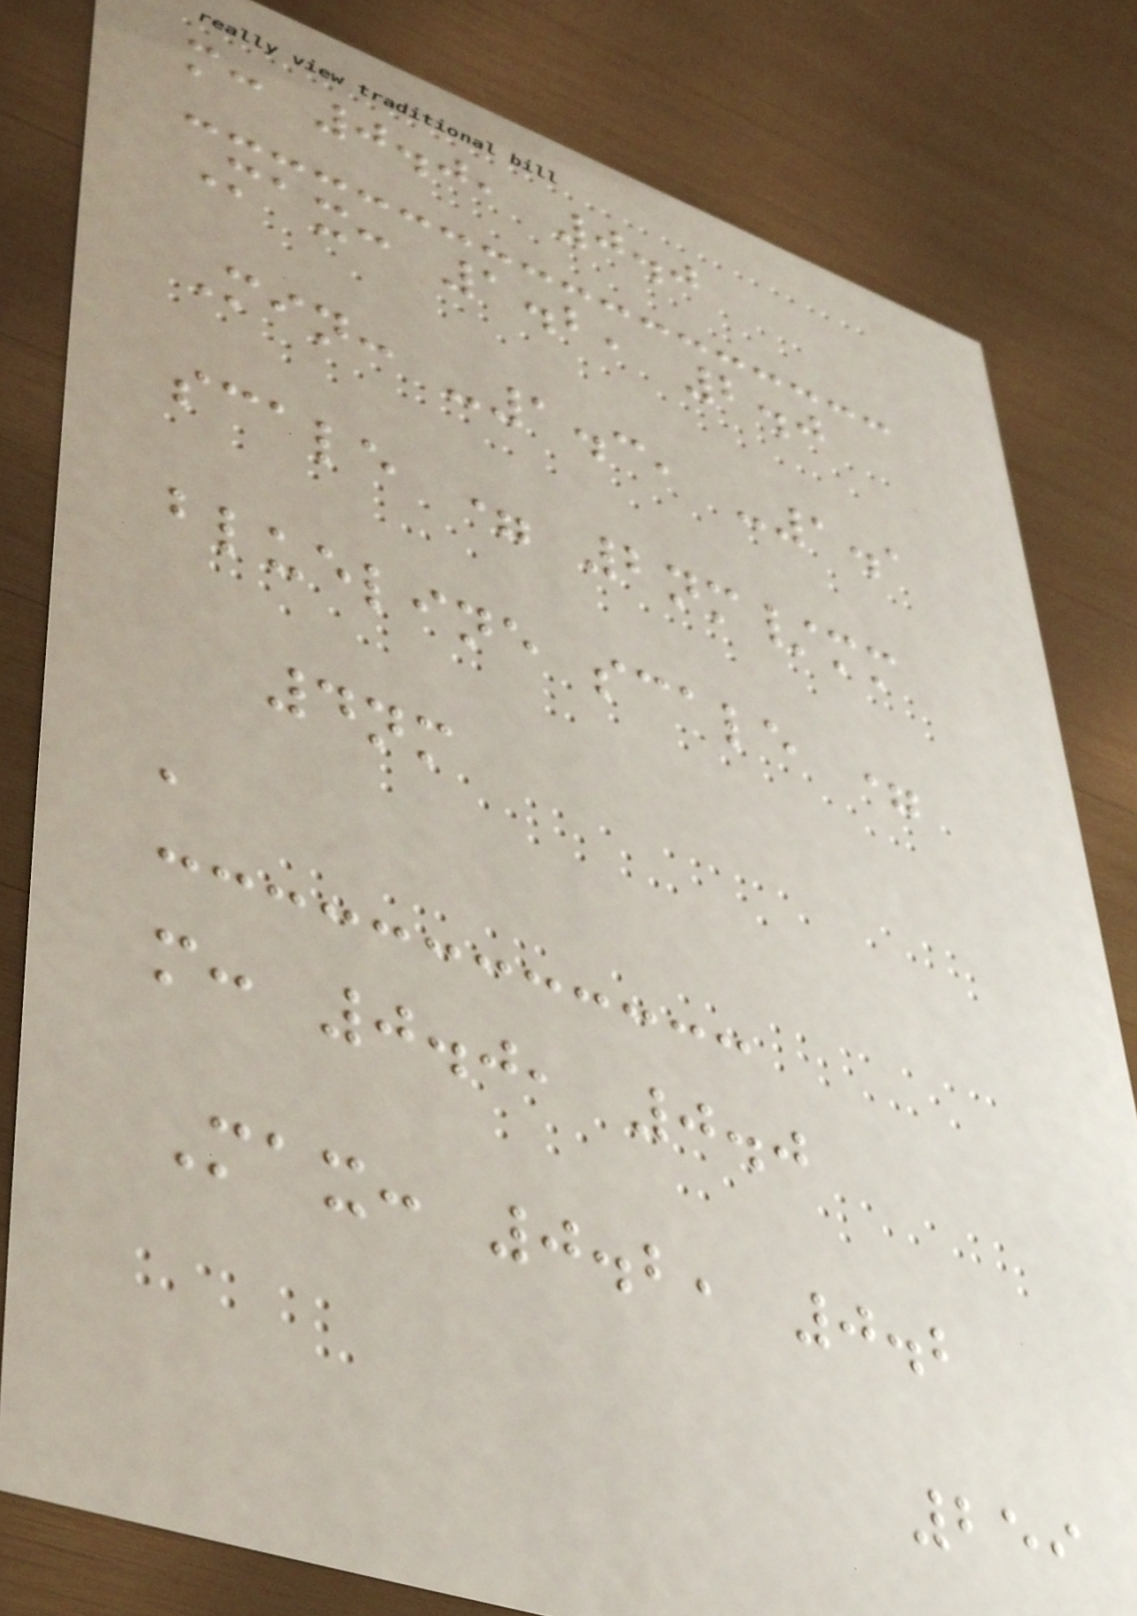m: 0.0, 0.0
Max: 1.2, 2.0
Min: -1.3, -1.1
scale = 2nm/mm
blueline scale =
4nm
a
m: 0.0, 0.0
Max: 0.2, 0.2
259
